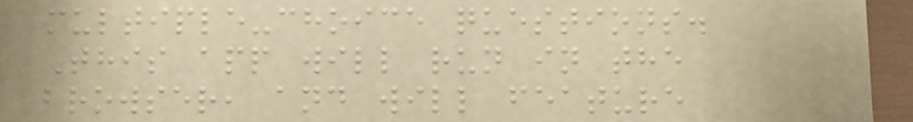multiple-choice questions.
This app will run in the
browser, and will feature
